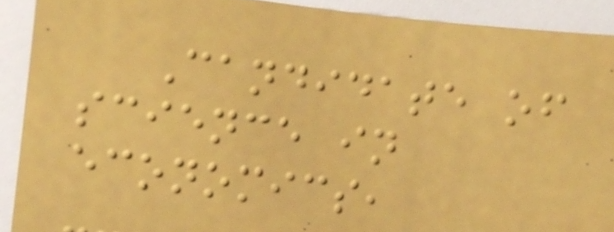Candidate of
science in
economics,
